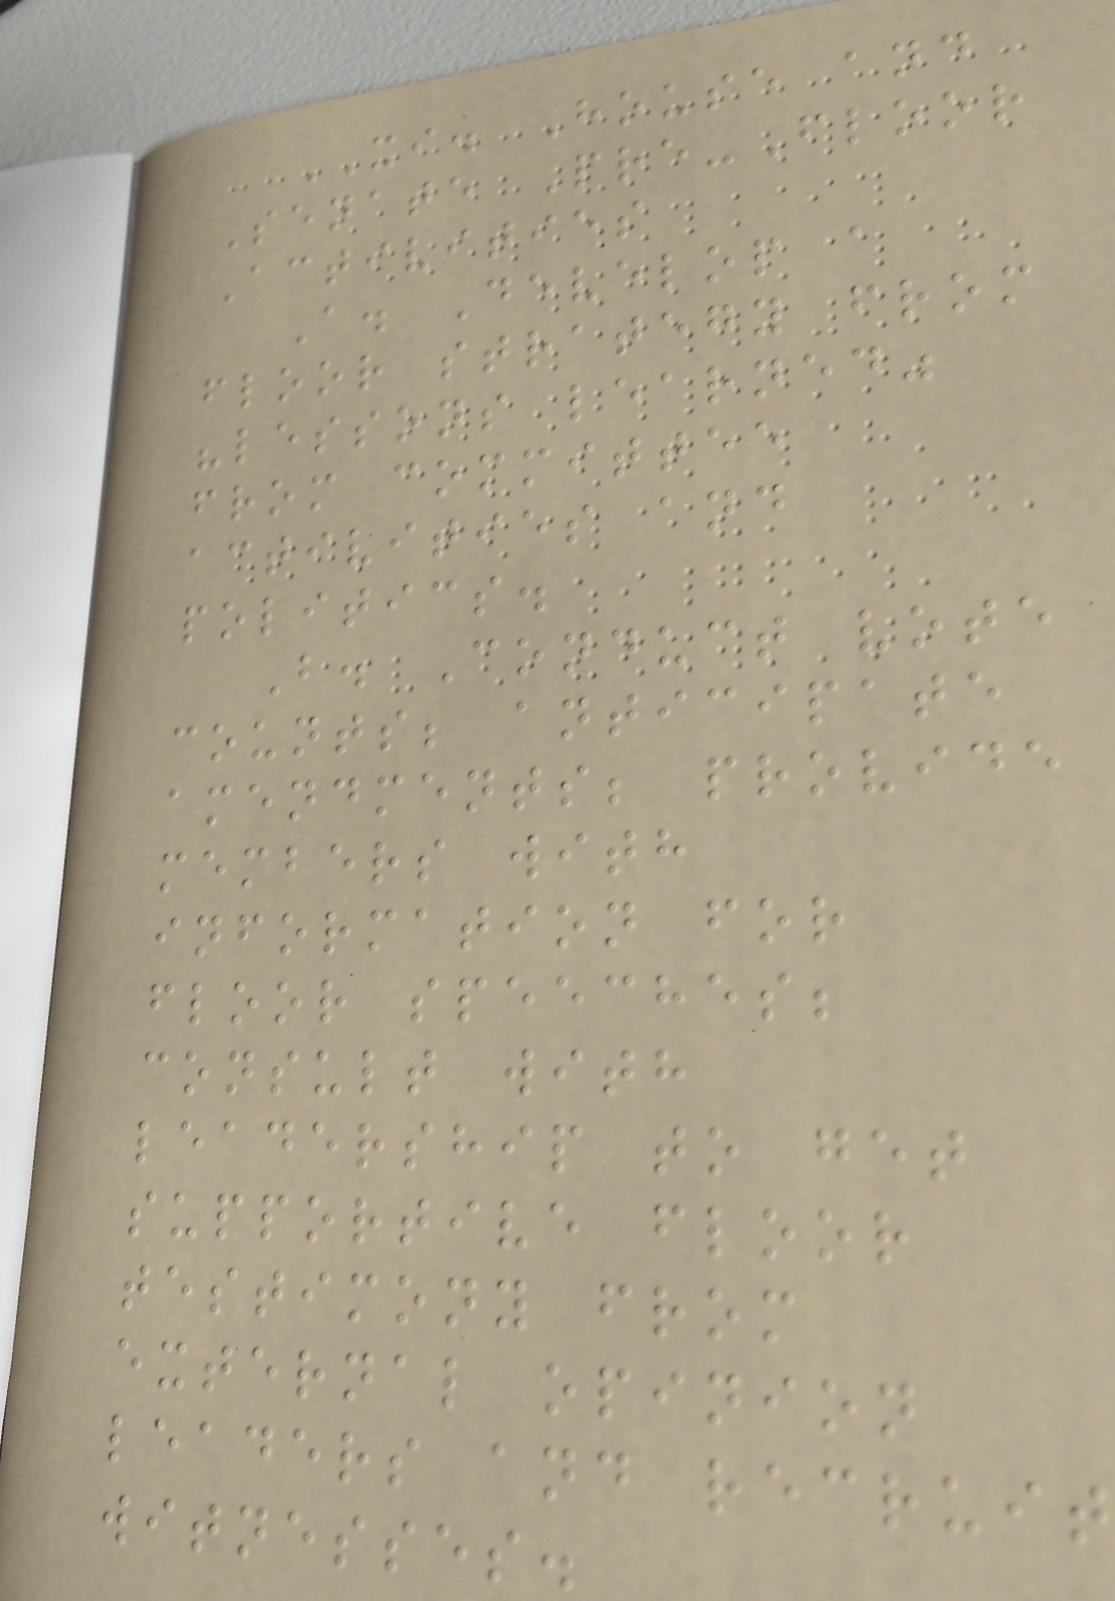XI. House and
Senate Pre-Floor
Activities
A. Develop a
floor strategy from
"lessons learned"
from committee
activities and
politics.
B. Conduct vote
counts; anticipate
amendments; provide
members with
information for
floor speeches;
consult with
leadership to get
supportive floor
testimony from
external opinion
leaders and recruit
witnesses.
